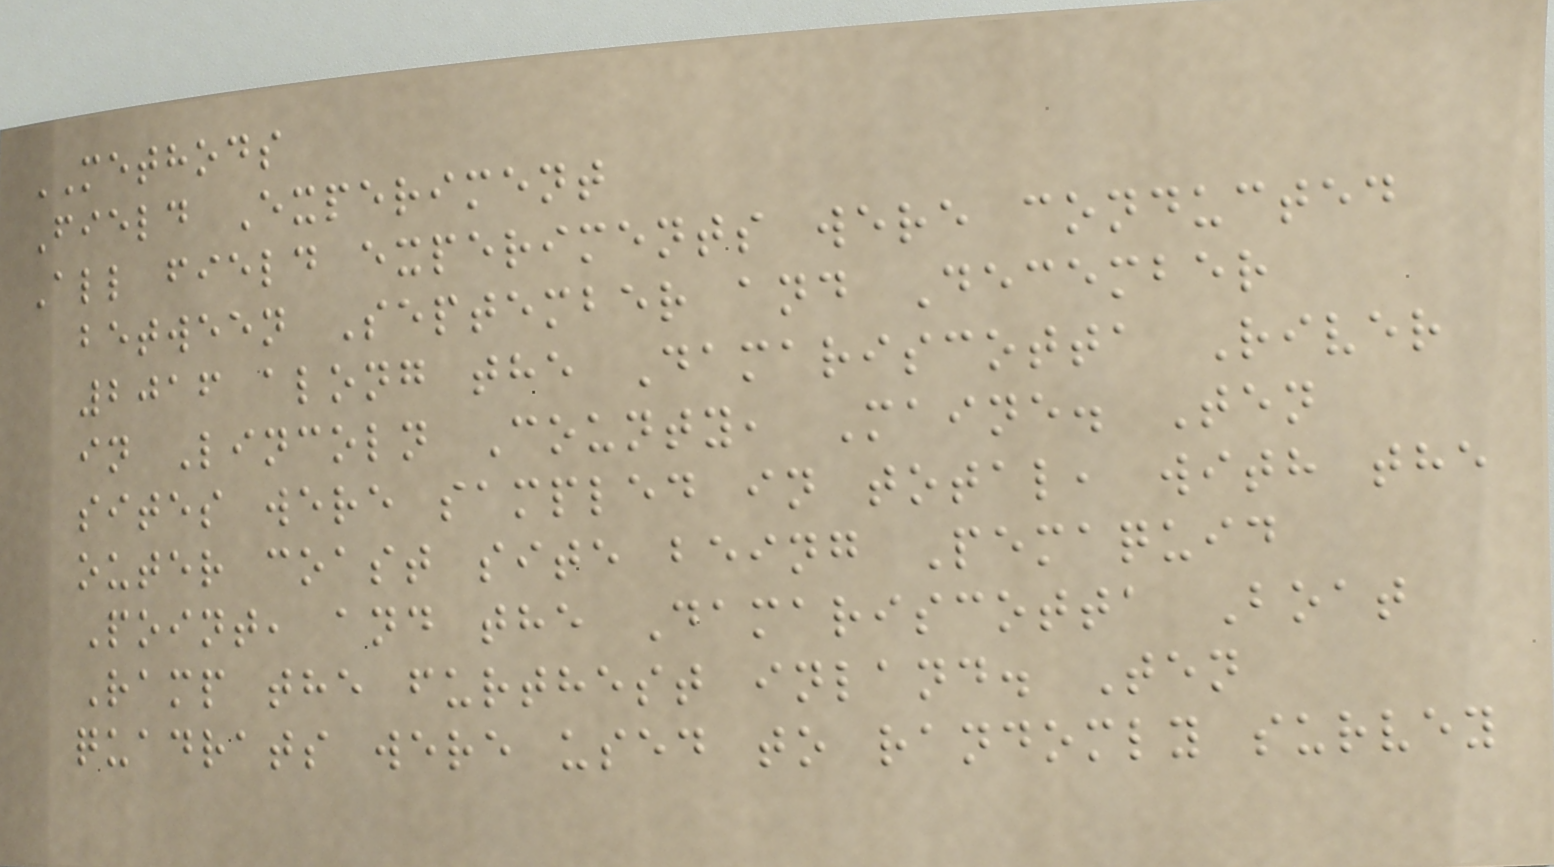METHODS
Field Experiment
All field experiments were conducted
between September and December
2016 along the Damariscotta River
in Lincoln County, Maine. Ten
sites were sampled in total, with the
outer coast site being Pemaquid
Point, and the Damariscotta Boat
Ramp the furthest inland. Ten
quadrats were used to randomly survey
